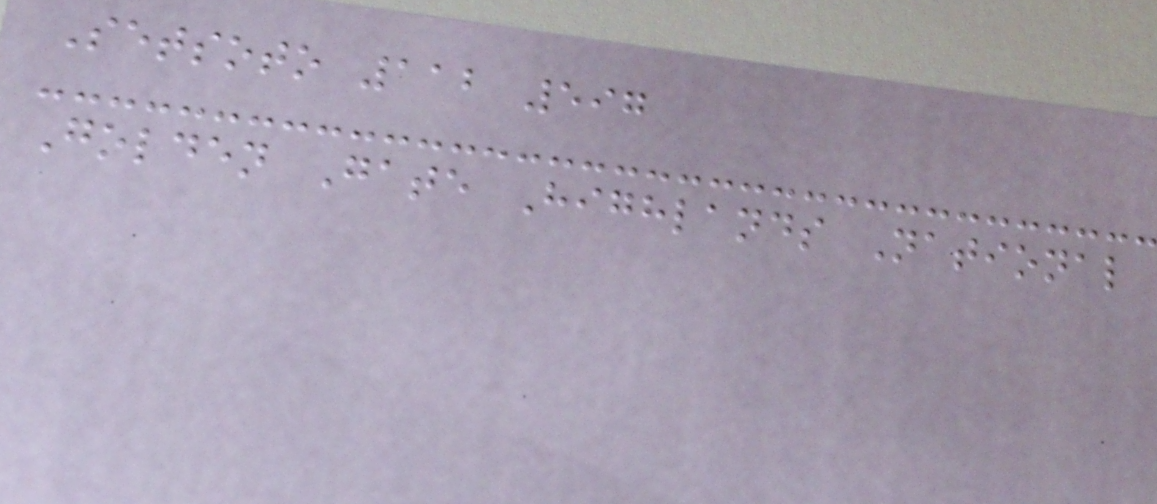Setsoto 112 597
Golden Gate Highlands National
